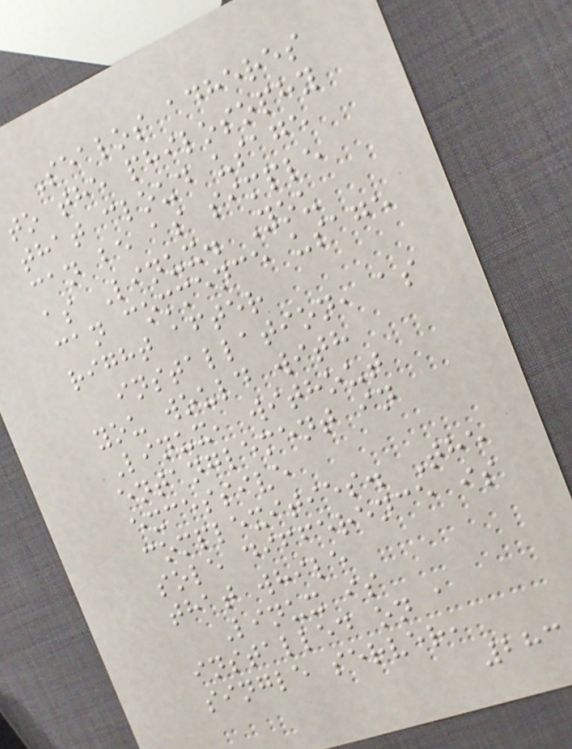Sealos adheres
to the philosophy
that cloud usage
can be as simple
as Linux. You
can commence usage
right after
installation, as
you would with
Linux, without
entanglement in
excessive
complexities. The
sole difference is
that while
Linux is
installed on a
single server,
283
